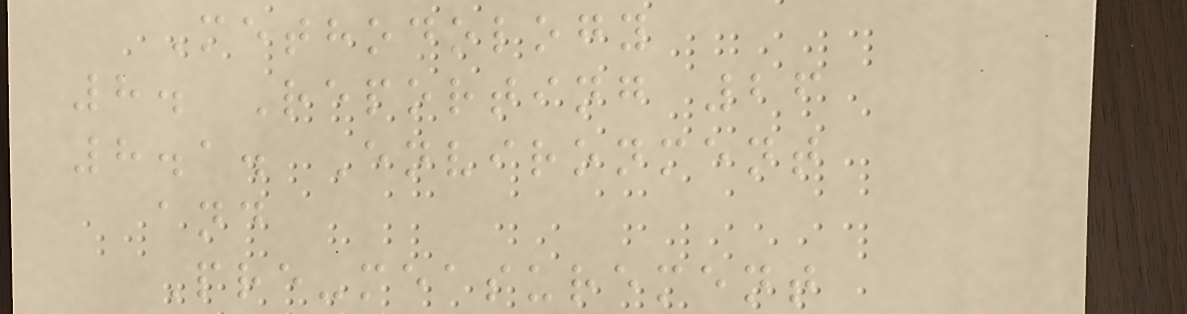Methodology
8. Reporting 26
8.1. Environment
and
Pre-measurement
